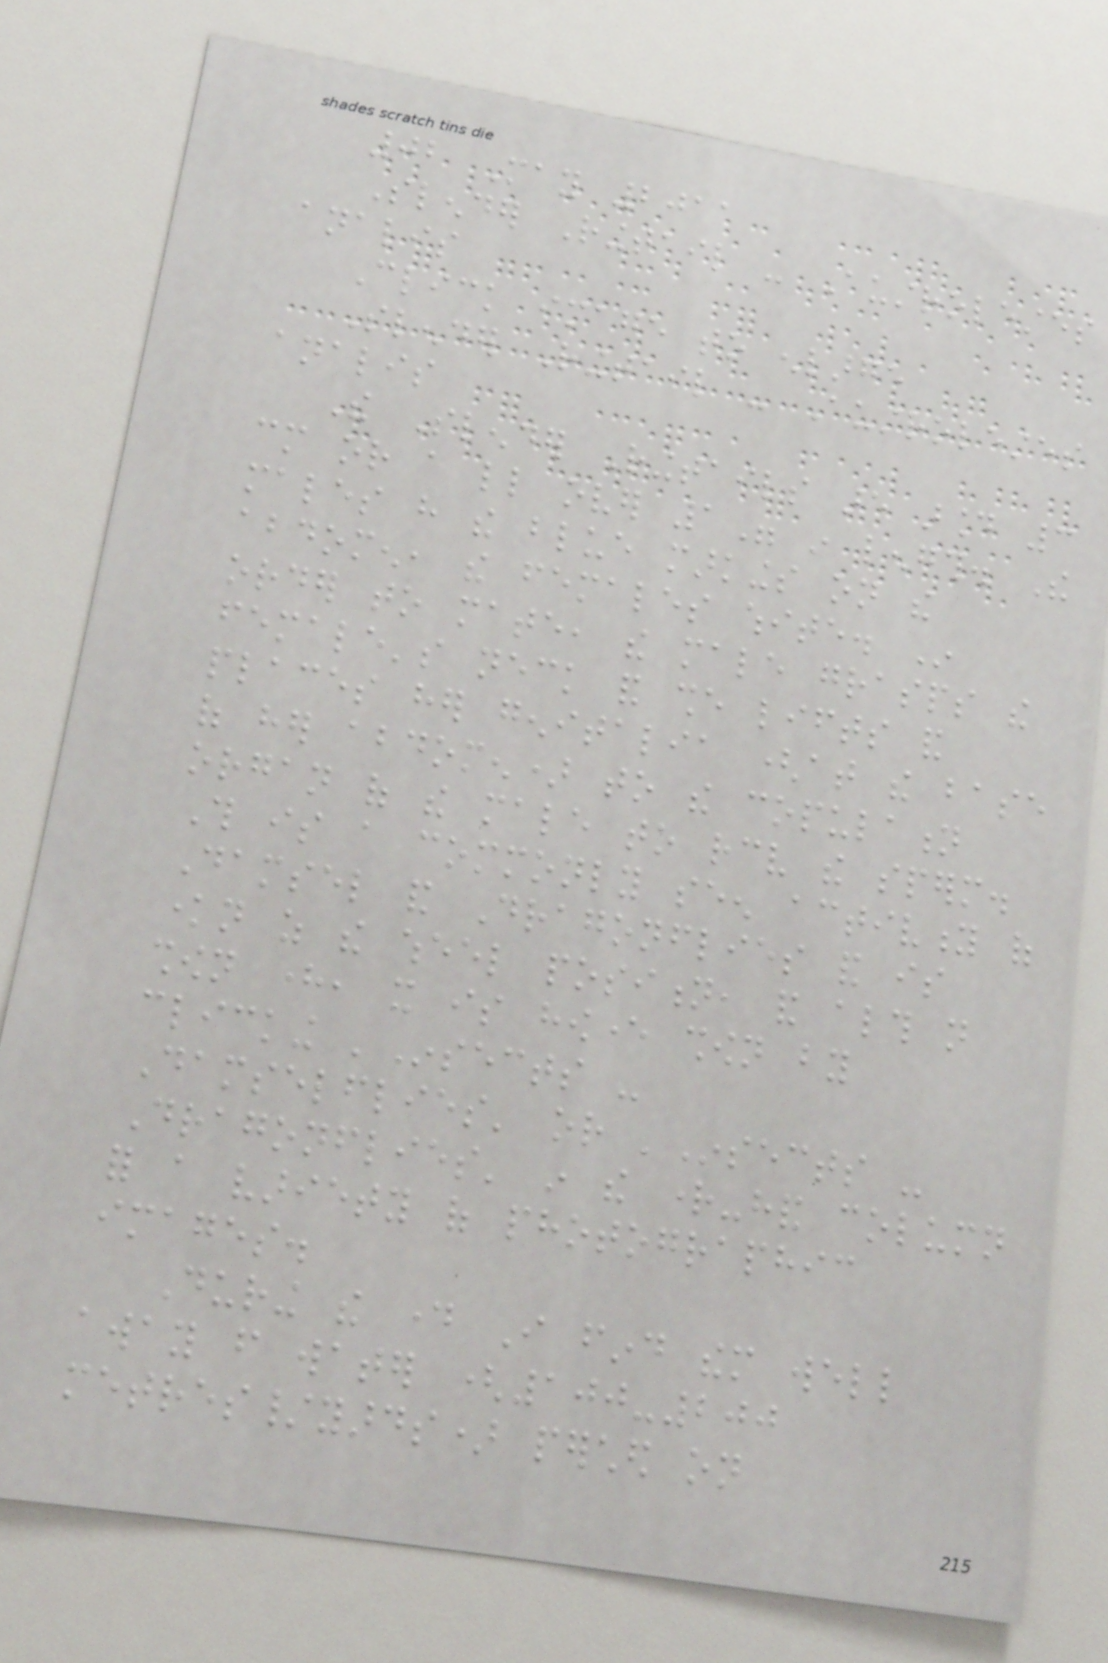02 May 2011
Slender Ringtail - Austrolestes
analis
Click image to enlarge
Slender Ringtail - Austrolestes
analis
The Slender Ringtails are around 3
cm or a little over 1" in length. The
males have the blue markings on the
abdomen, the females white. In
order to mate, the male grasps the
female's neck and she lifts and
places her genitalia (at the base
of her abdomen) to the copulation
organ of the male to receive the sperm.
This is a commonly seen activity of
Damsel and Dragonflies and is
known as the wheel position, and although not
shown here, it is however shown by
clicking 'Insects -
Damselflies' or 'Insects -
Dragonflies' in the right-hand column
for a variety of photographic
images.
During the day I find them well
away from water (100-200
metres/yards) perched on
